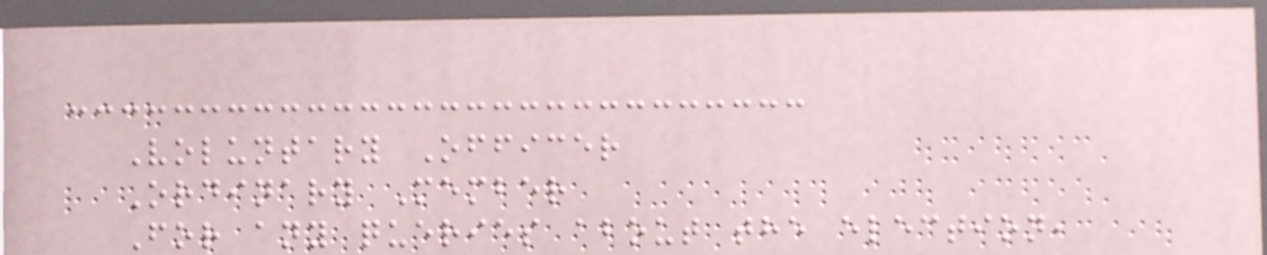Voluntary Officer
Ordinary Member
For any queries about the election,
